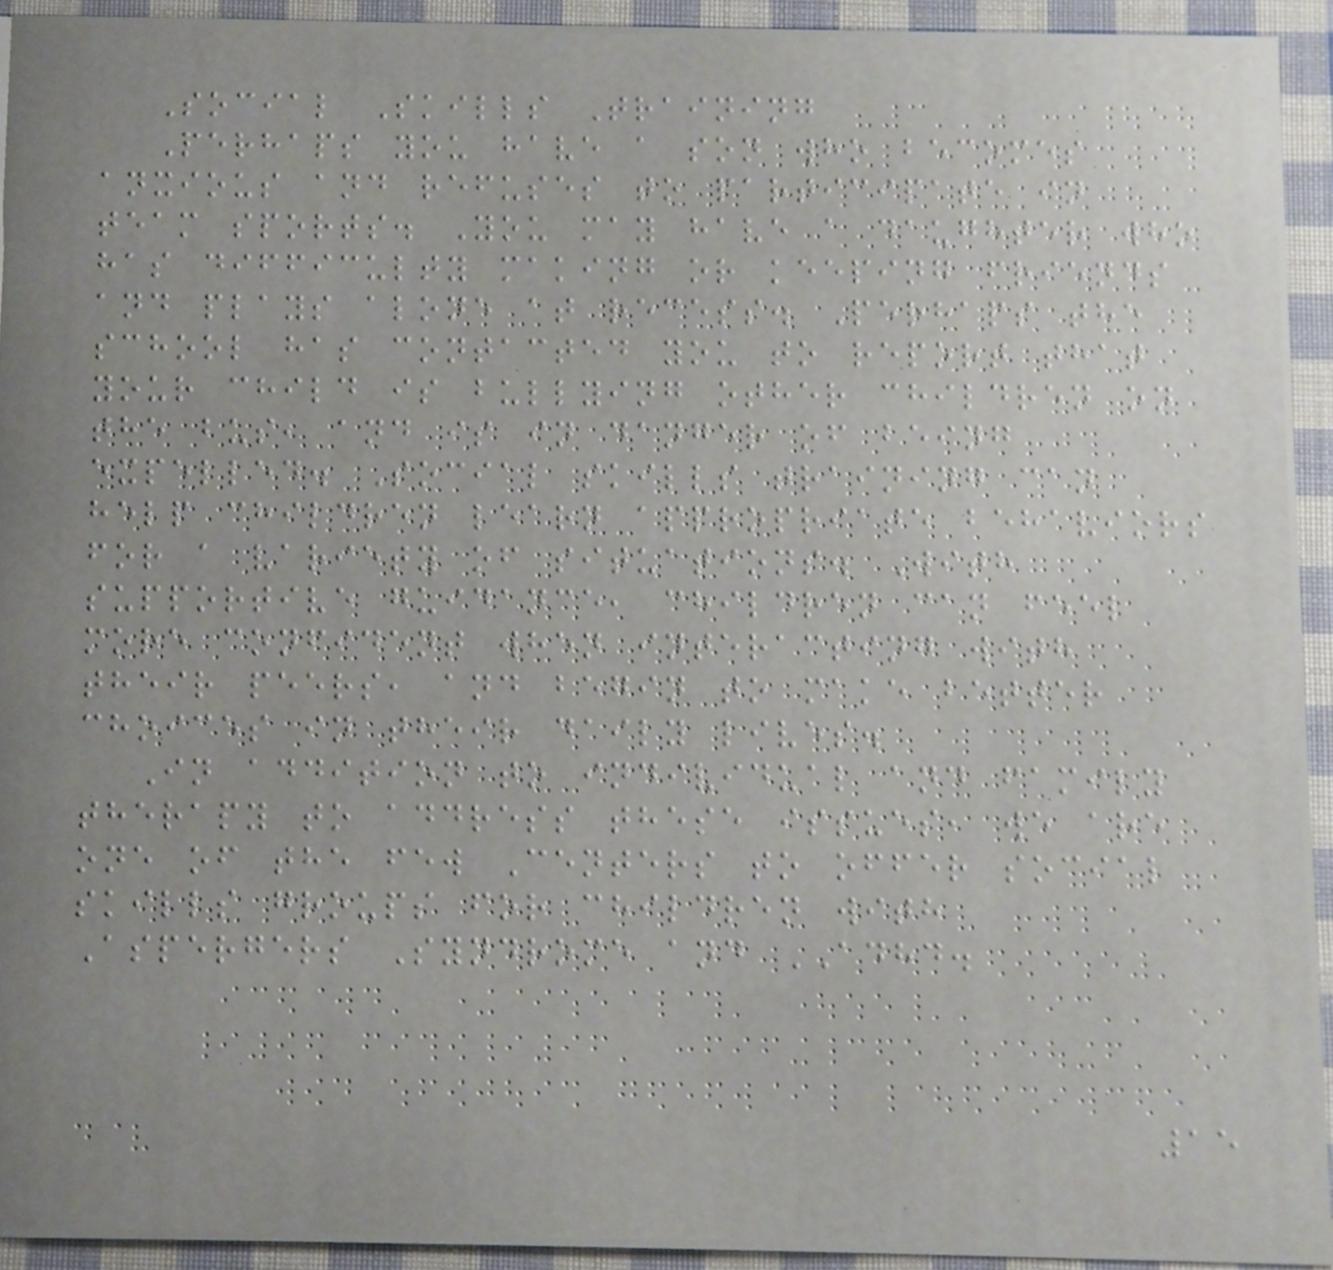Social Skills Training
Perhaps you have a son who becomes
anxious and refuses to participate in
team sports. You may have a daughter who
has difficulty making or keeping friends
and plays alone at recess. Perhaps the
school has contacted you to report that
your child is bullying other children on
the bus, and is in danger of being
expelled. Social skills training can
help children learn appropriate behaviors
for a variety of situations. With
supportive guidance, children can feel
more confident when interacting with
their peers, and begin to make better
choices in their daily lives.
In addition to individual and family
therapy to address these issues, we are
one of the few Centers to offer social
skills groups for children with
Aspergers Syndrome and ADHD.
15
